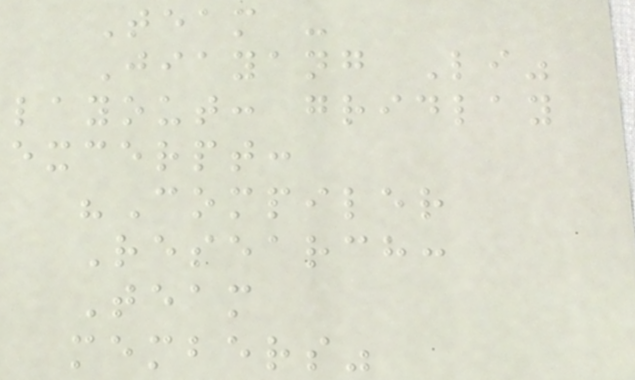Team -
Jiayang Li"
layout: gridlay
excerpt:
"Compiler
Research:
Team
members"
